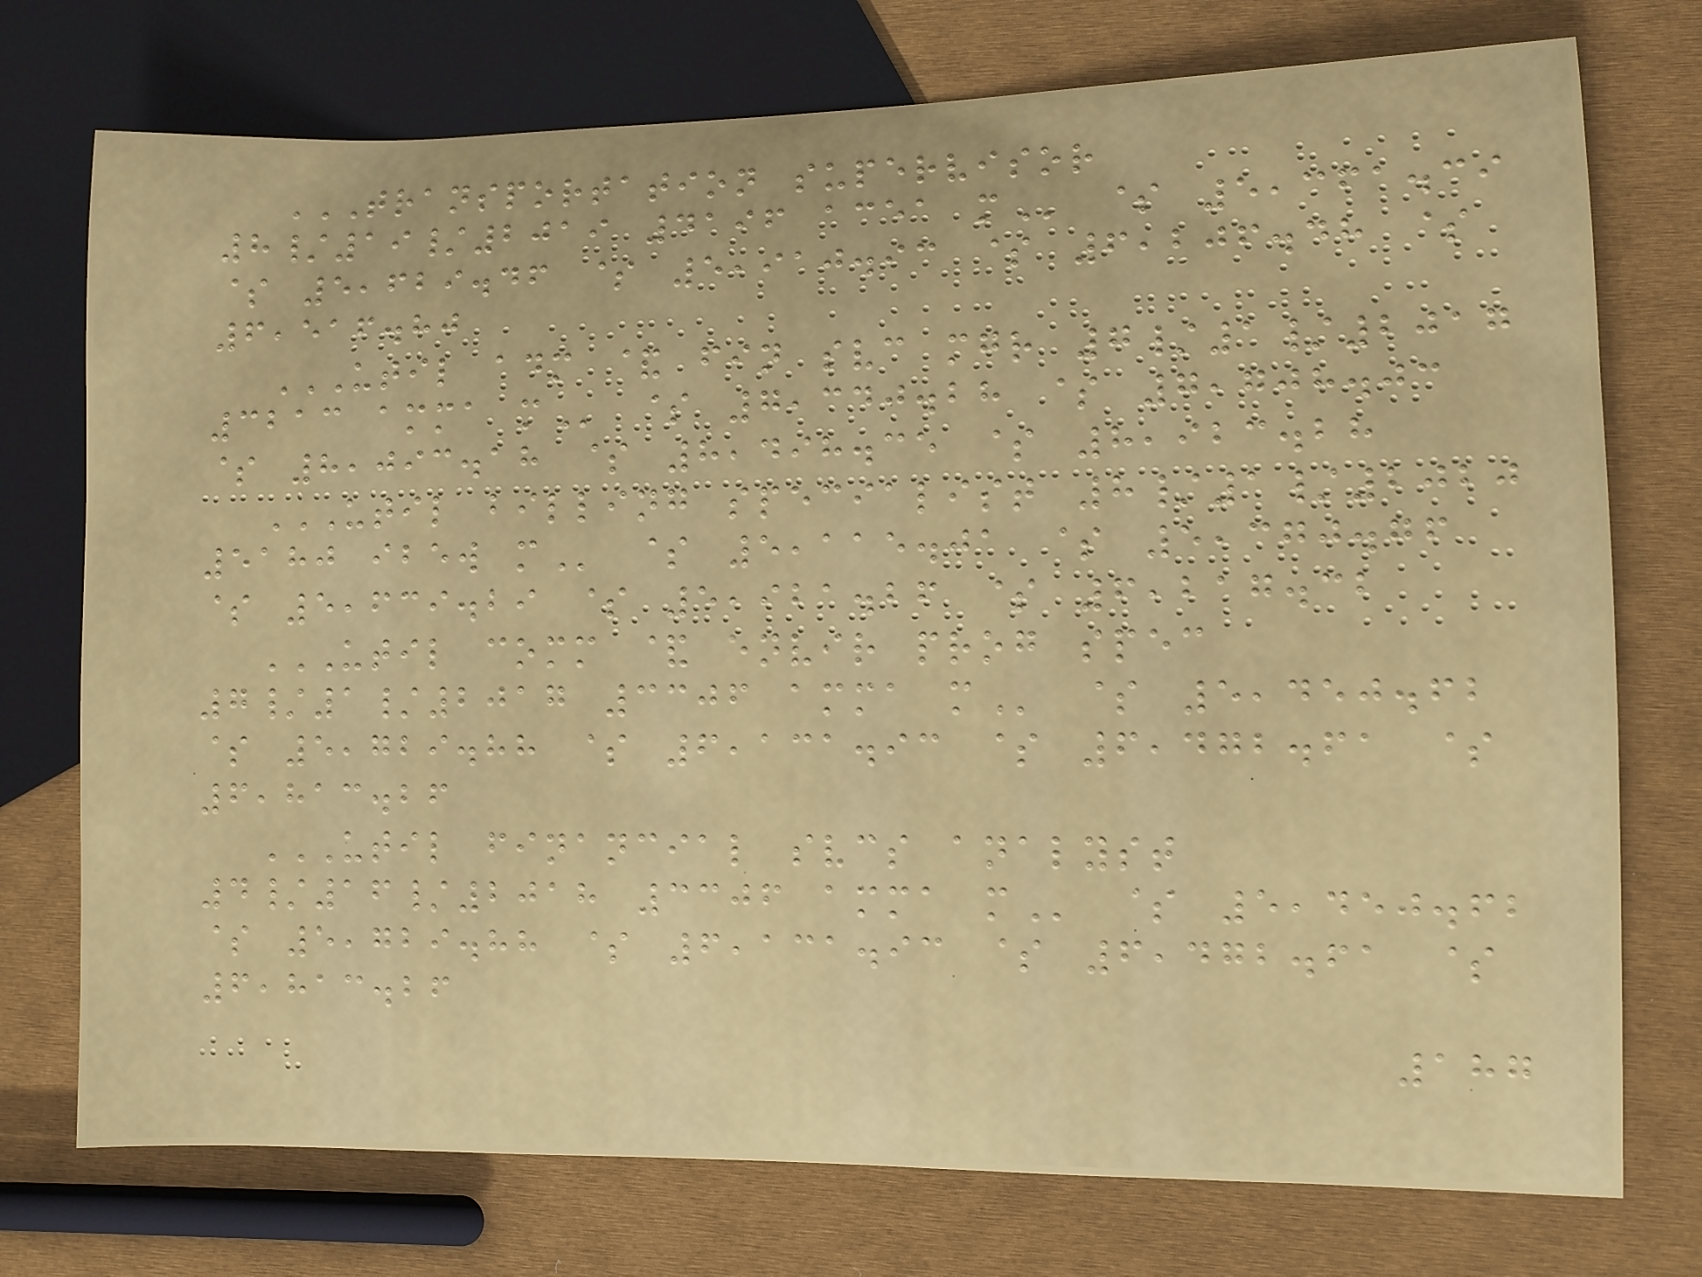TRANSPORTATION SUPERVISOR
8/19/2019 4196 ACEA M $ 5,361.39
$ 5,629.46 $ 5,910.93 $ 6,206.48 $
6,516.80
UTIL ADM & FIN SVC MGR 7/1/2017
3213 AMMA M $ 7,340.28 $ 7,708.03
$ 8,093.18 $ 8,498.35 $ 8,923.28
UTIL BILLING SPECIALIST 8/1/2020
5180 IBEW M $ 5,115.01 $ 5,370.76
$ 5,639.29 $ 5,921.26 $ 6,217.32
UTIL COMM & ENVIR PROG SPEC
7/1/2017 3306 AMMA M $ 5,450.62
$ 5,729.88 $ 6,131.93 $ 6,472.61 $
6,813.26
UTIL FINANCIAL SVCS ANALYST
4/16/2018 3306 AMMA M $ 5,450.62
$ 5,729.88 $ 6,131.93 $ 6,472.61 $
6,813.26
187
